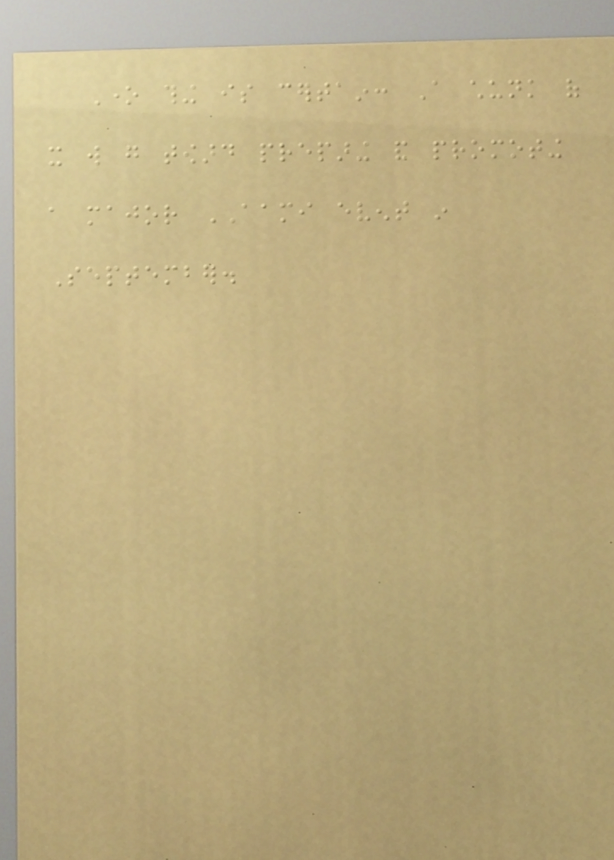One thing is certain: A chunk of
it will go toward preparing and promoting
a major AAMI event in
September.
